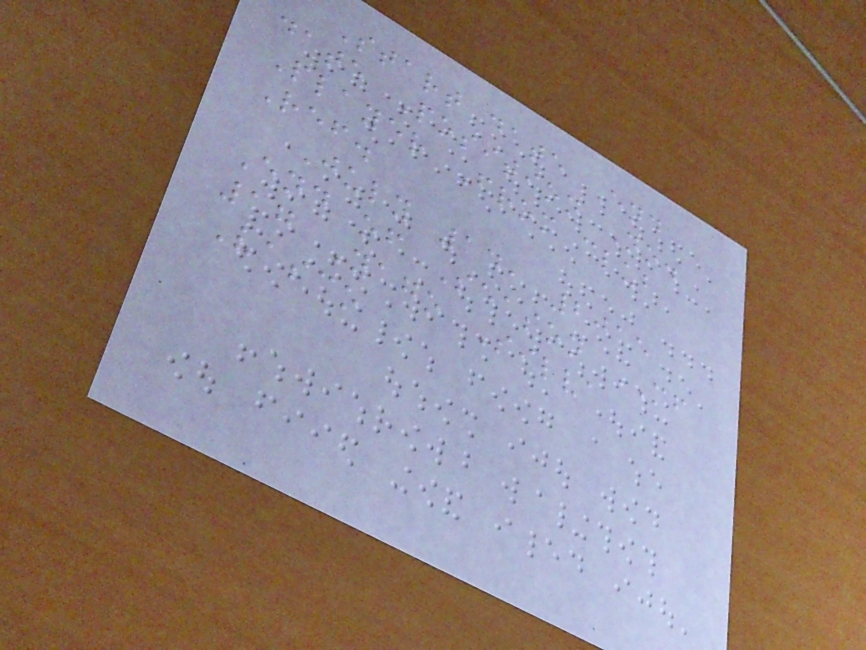Start date End
date Position No.
Player From club
Ref.
July 14, 2015
End of Season MF
17 Yago Silva
Vasco
